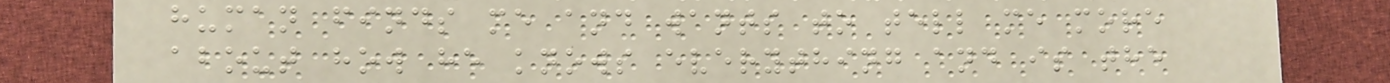human finds me and wants to tell me more
about how he knows everything and is the
